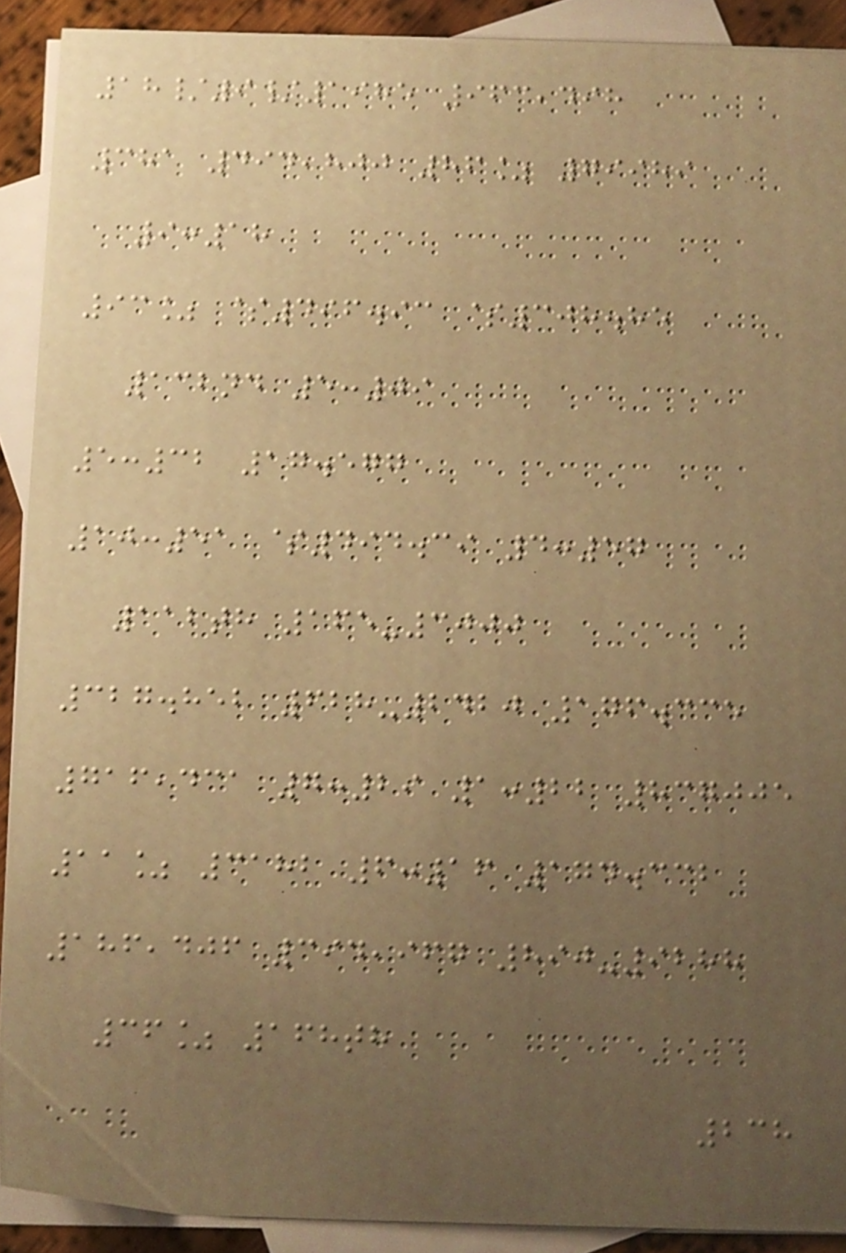18/9/1985 963,498
381 494,800 86% 79989
9:18
93% $496.93 $308.85
132nd 5:09
5:32 17.577
10:51 $494.39 4:57
112th 165-3000
327.852 628-2420 176.335
716,431 7:29 1:22 837005
11% 3182 6:16 174.332
186,406 394,967 890-9288
36% 168th
238
